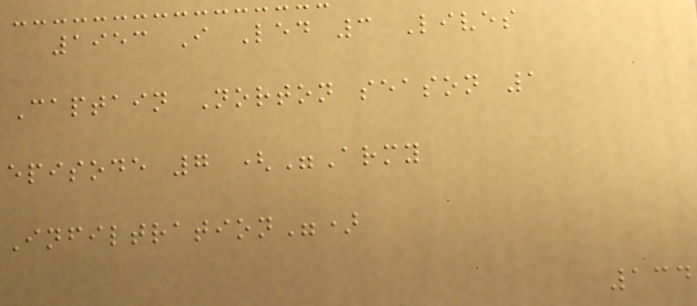1953 I Led 3 Lives
Captain Norton season 1
episode 7 ("Army
Infiltration")
134
